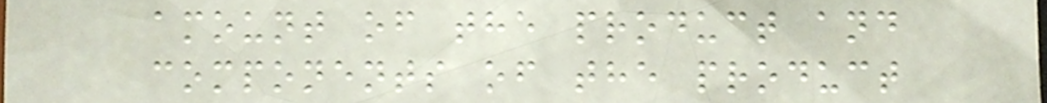amount of the product and
components of the product
